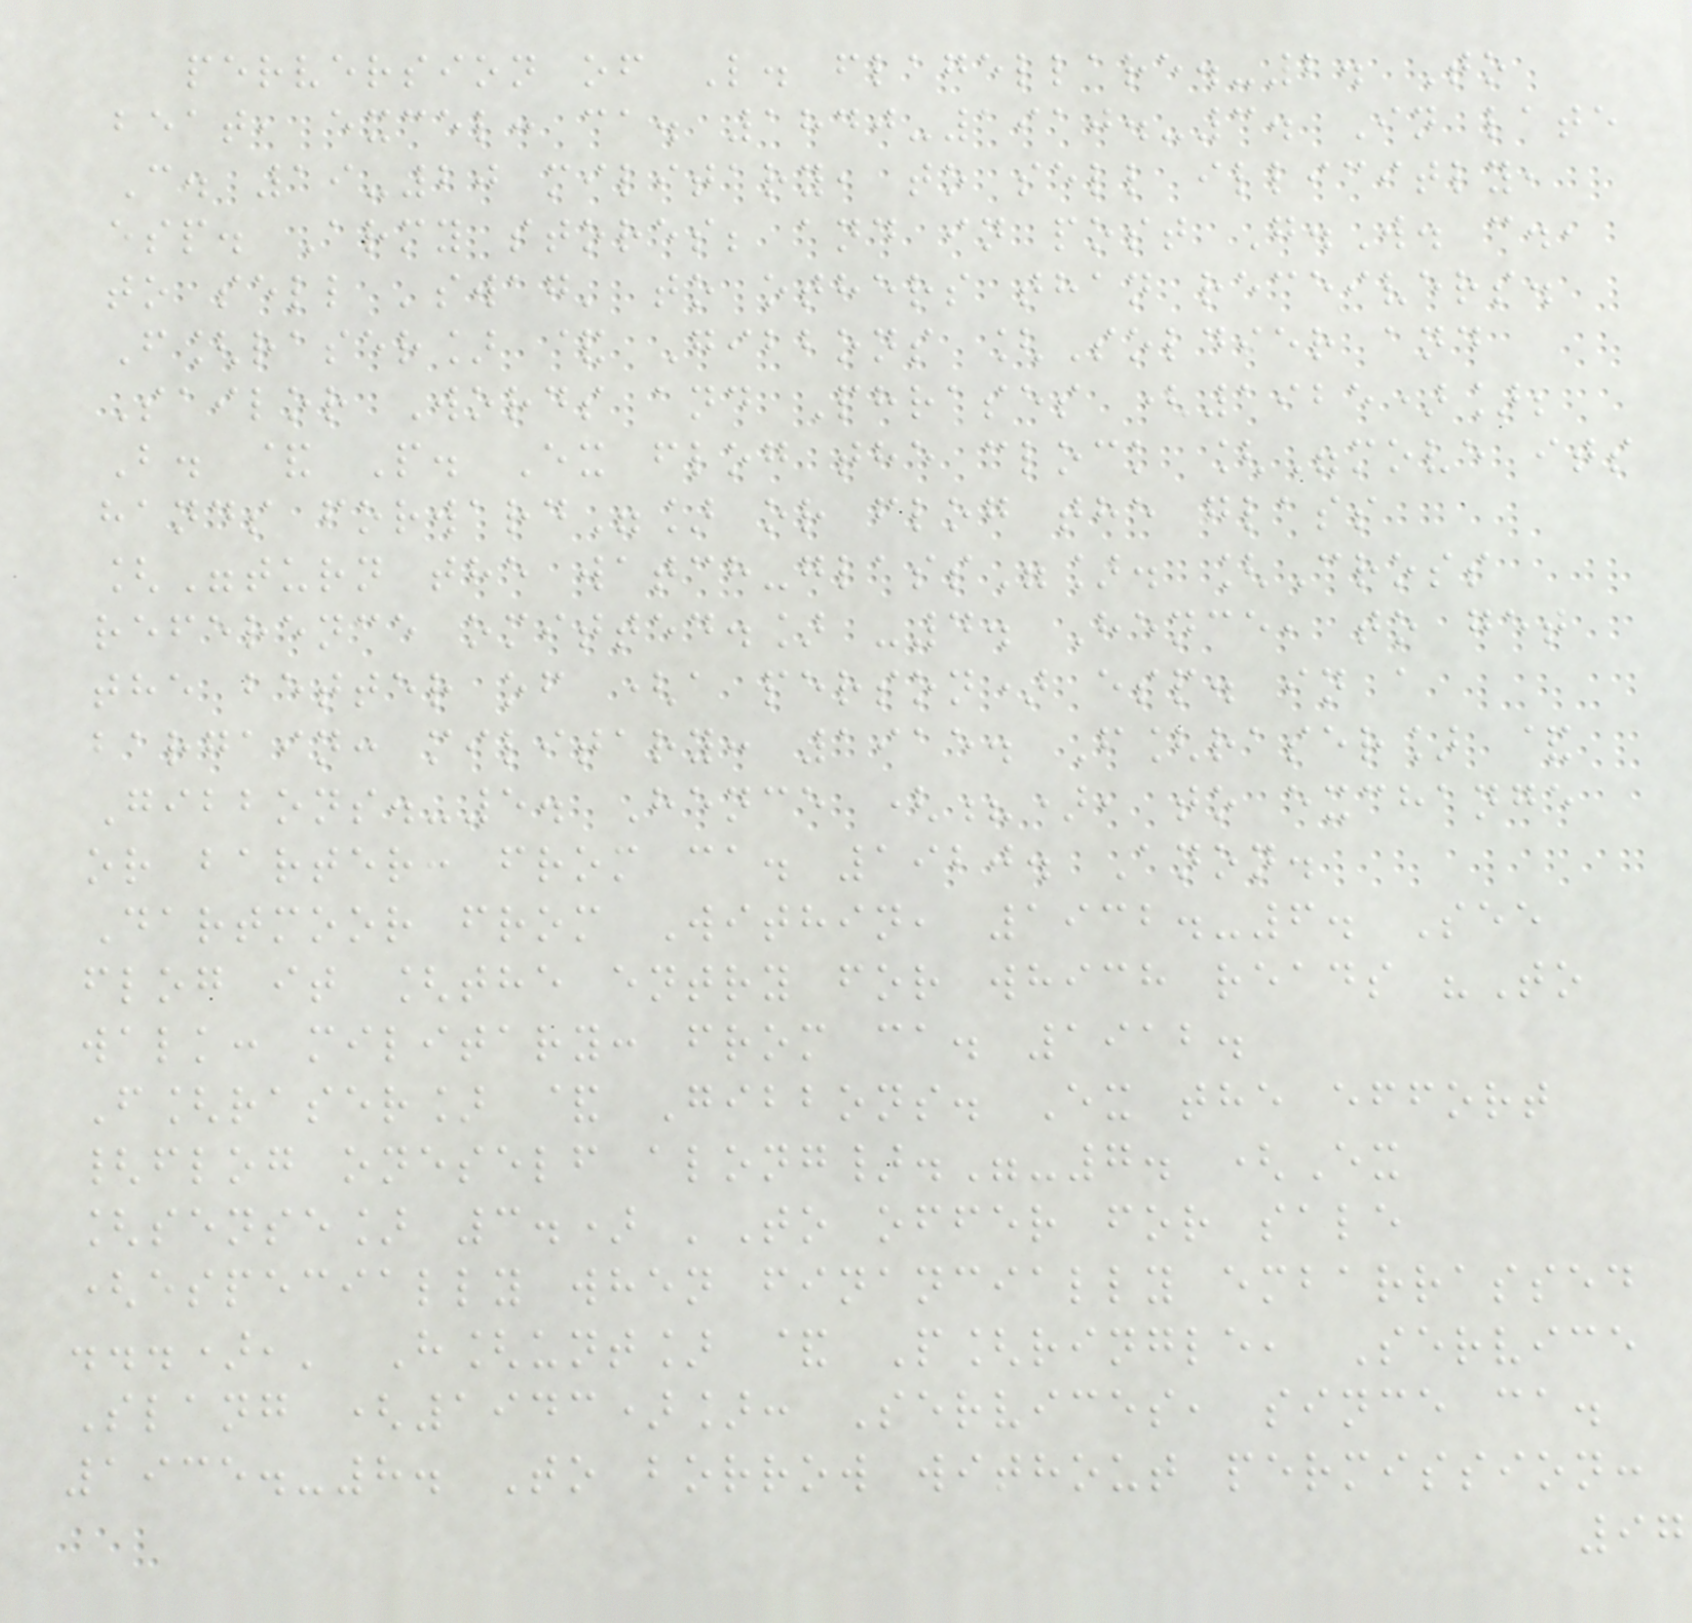perversion of L. flagellare.-2. To
beat, excel: ca. 1840-1910.-3. In late
C. 19-20 military, to sell illicitly,
esp. Army stores; and in post G.W. c.,
to sell 'swag' to others than receivers.
F[raser] & Gibbons [Soldier and
Sailor Words and Phrases (1925)];
B. & P. Ex flog the clock ["move its
hands forward"] or flog the glass
["turn the watch-glass"]. [Cross
reference omitted.] -4. Hence, to get
the better of (a person) esp. in a
bargain: military: 1915. F[raser] &
Gibbons.-5. Hence (?), to exchange
or barter: from ca. 1920. Anon.
Dartmoor from Within, 1932.-6. See
flog it [the entry for which reads "To
walk: military: from ca. 1912.
F[raser] & Gibbons. Ex the effort
{flog oneself along}."-7. (Ex
[sense] 3.) 'To offer for sale
(especially when financially embarrassed
...),' H[unt] & P[ringle, Service
Slang (1943)]: Services, since ca.
1935.-8. To borrow without permission:
97
